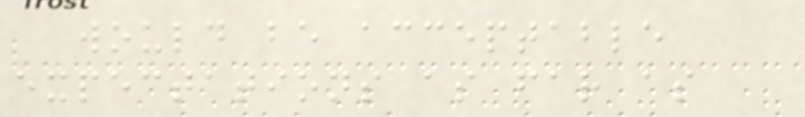would be acceptable
expectations as far as
